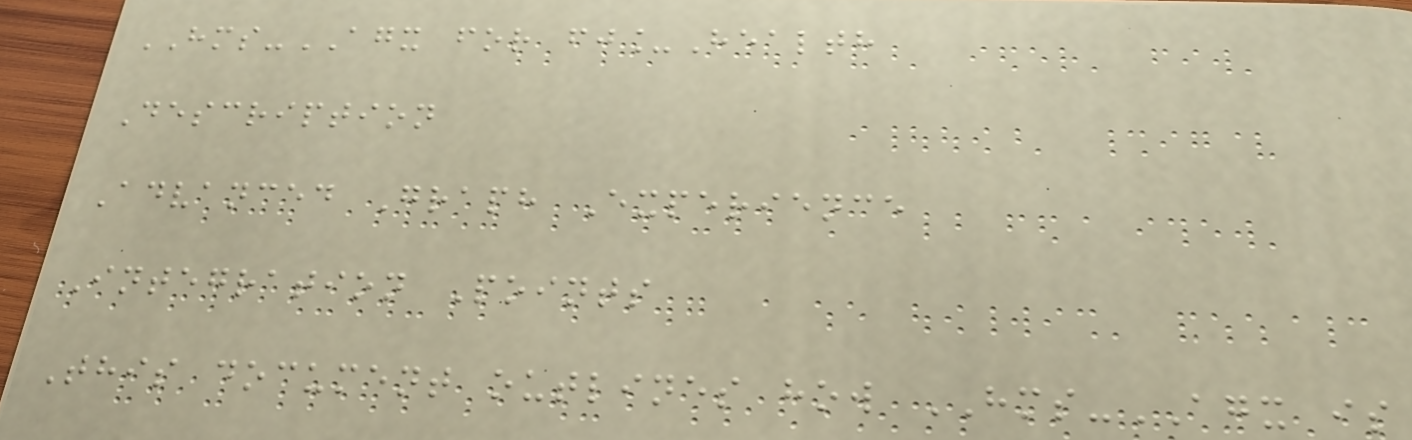HMS-AGX for fj_Health
Description
Advanced Graph Experience
Integration Points
This document outlines how HMS-AGX is
